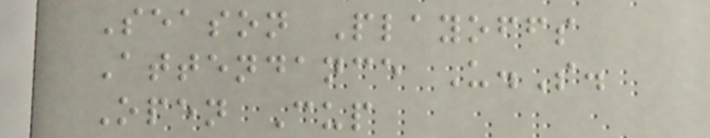Season Playoffs
Attendance U.S.
Open Cup
